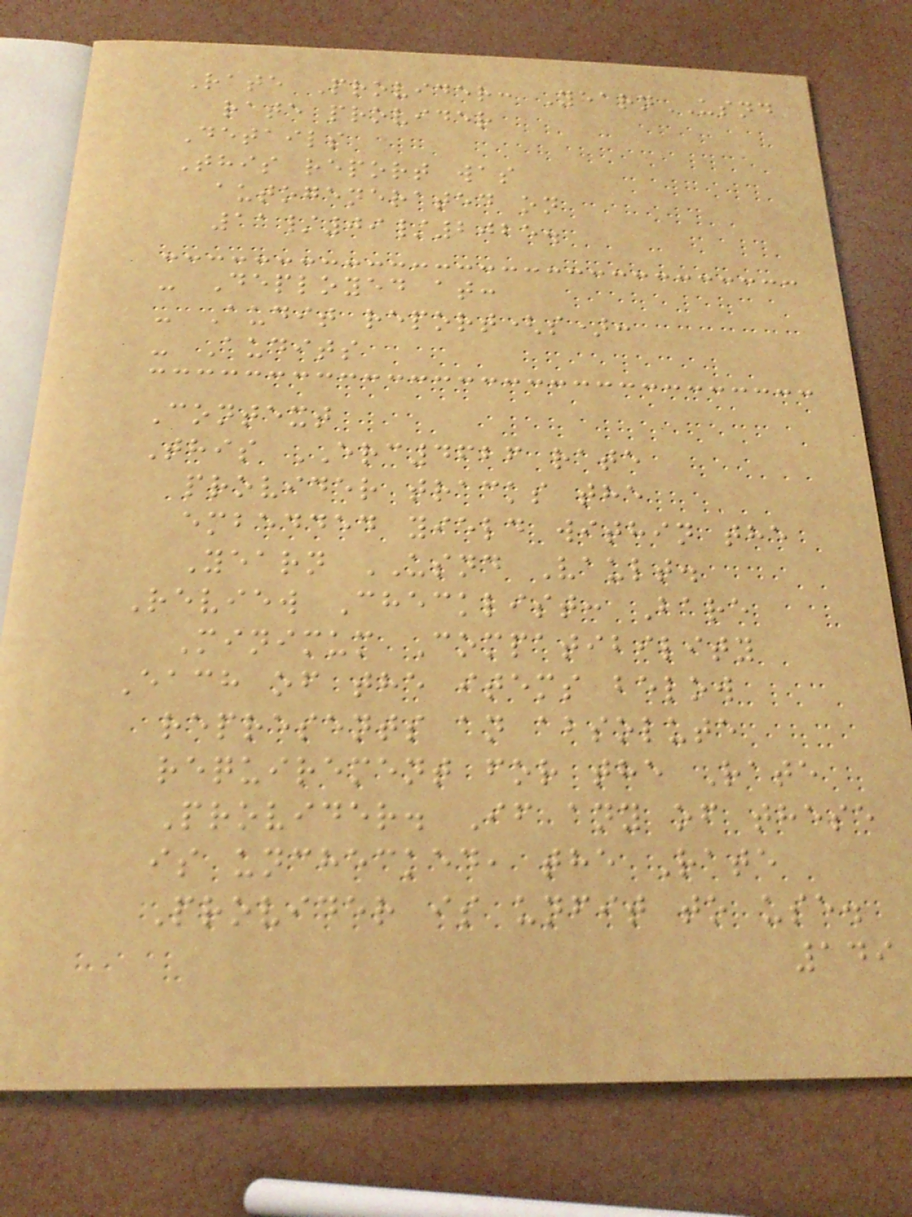Rate Provider: YearnUSND
rate provider
Details
This report was
autogenerated on
11/09/2025.
- Deployed at:
- Audit report(s):
- Audits
Context
This ERC4626 rate
provider tracks the
embedded yield within the
Yearn USND Vault.
Review Checklist: Bare
Minimum Compatibility
Each of the items below
represents an absolute
requirement for the Rate
Provider. If any of these
is unchecked, the Rate
Provider is unfit to use.
149
